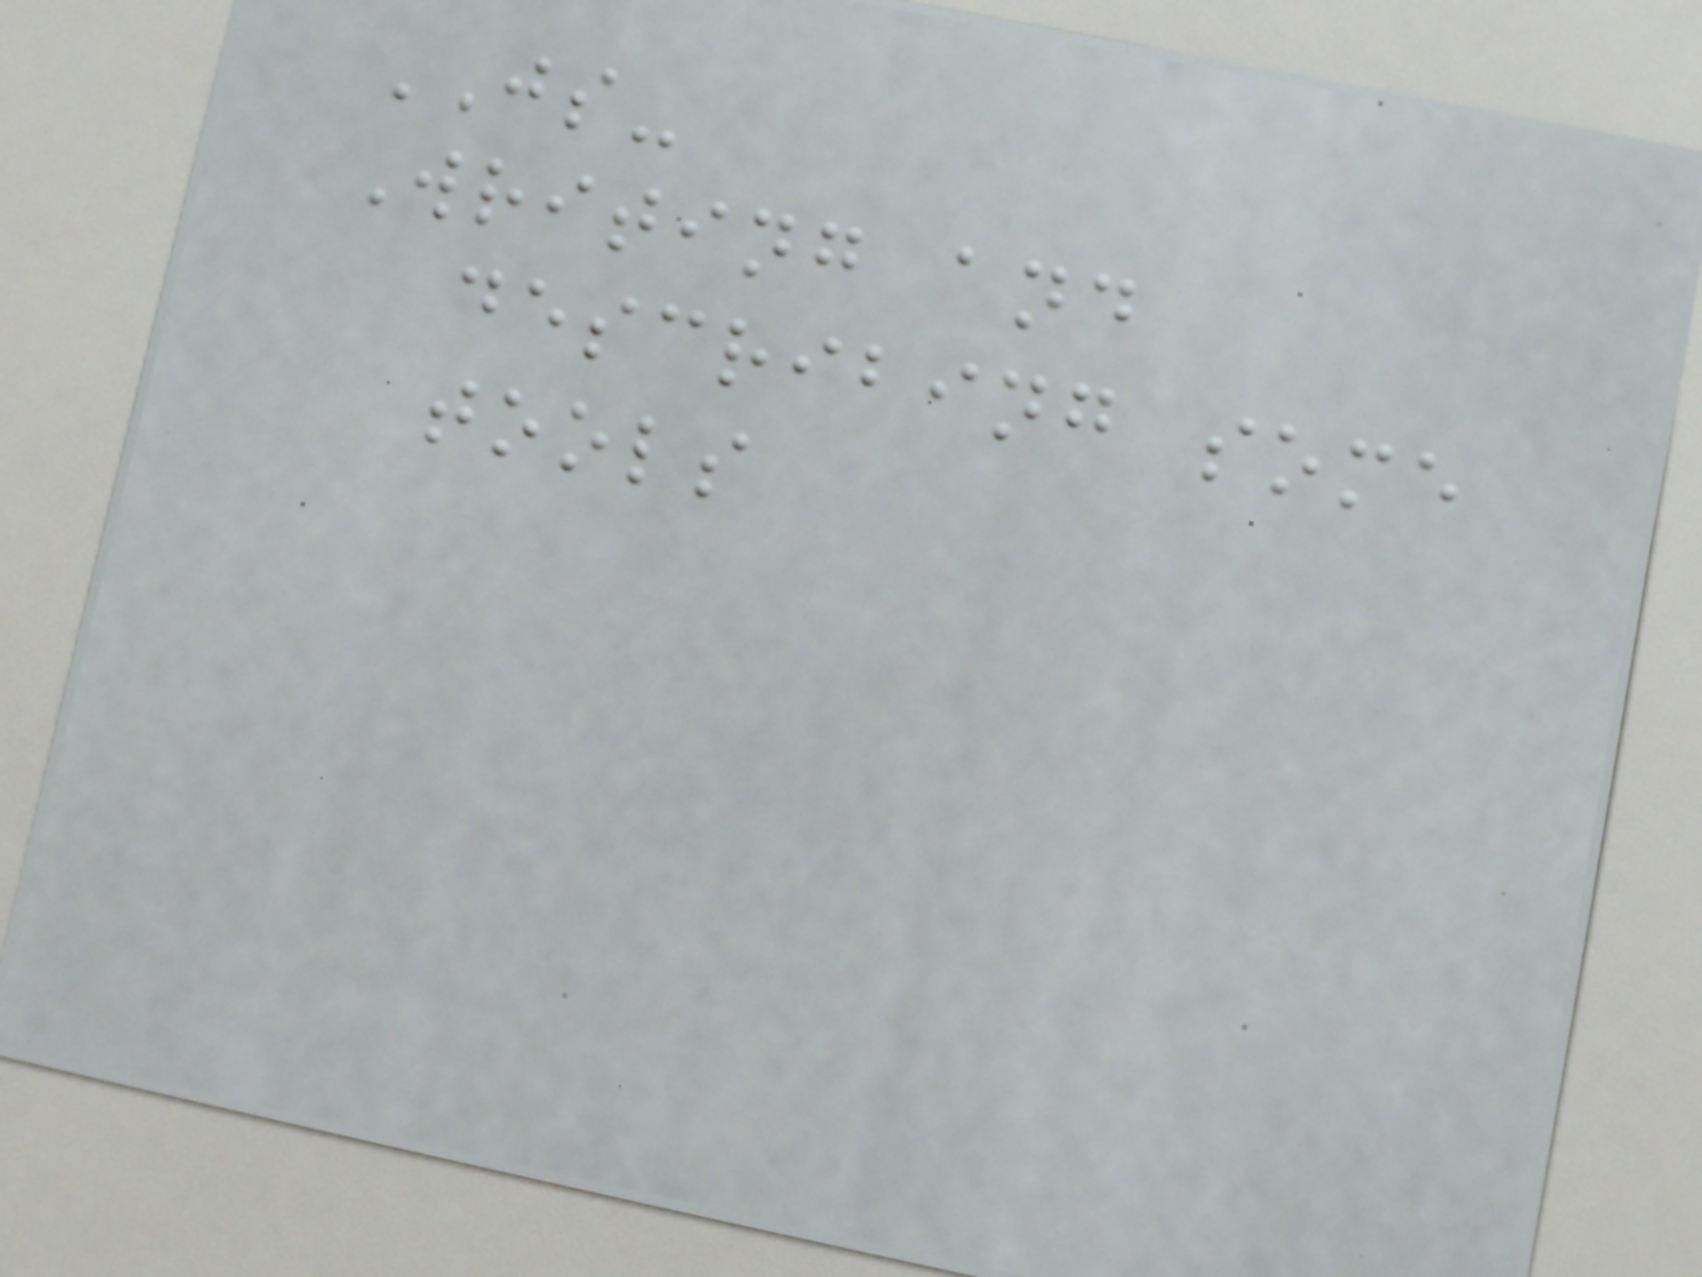JS-
Writing and
describing some
tools
